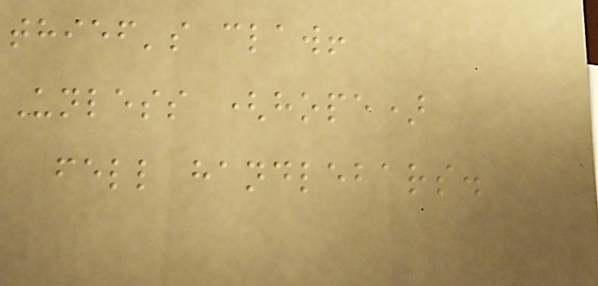thief's claw!
Unless (hope)
fell handlebars.
